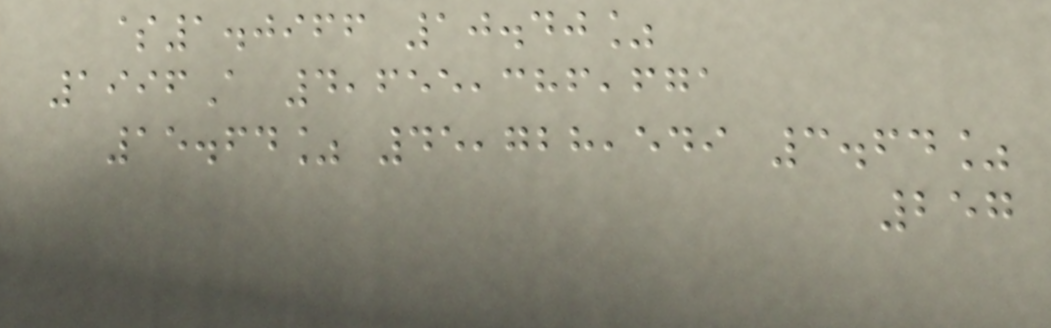$1.0966 10.40%
1996A 4,655,386,671
15.64% 45,728,549 3.64%
257
